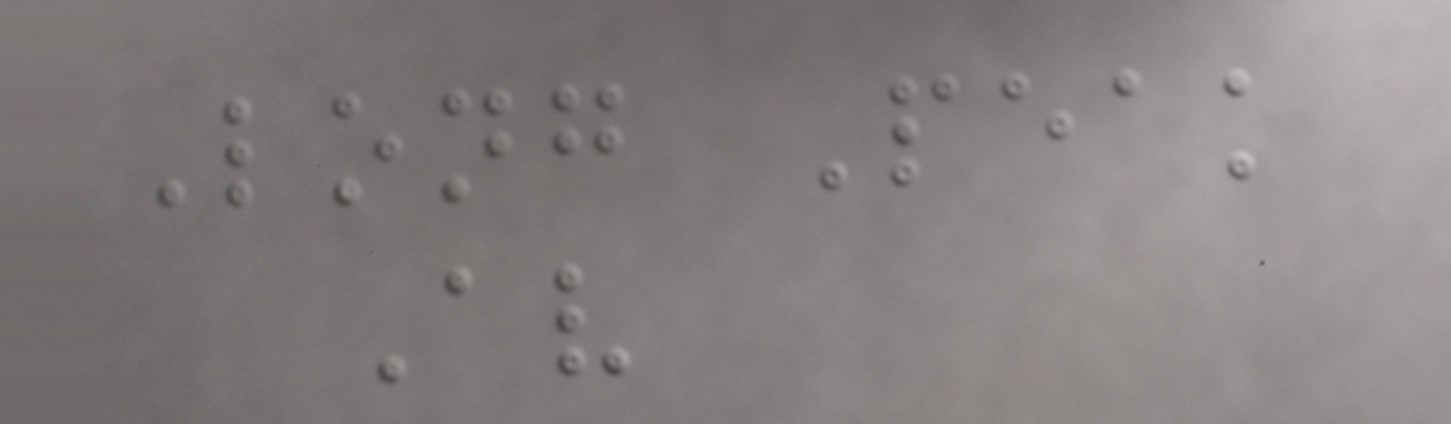Long Peak
Av
